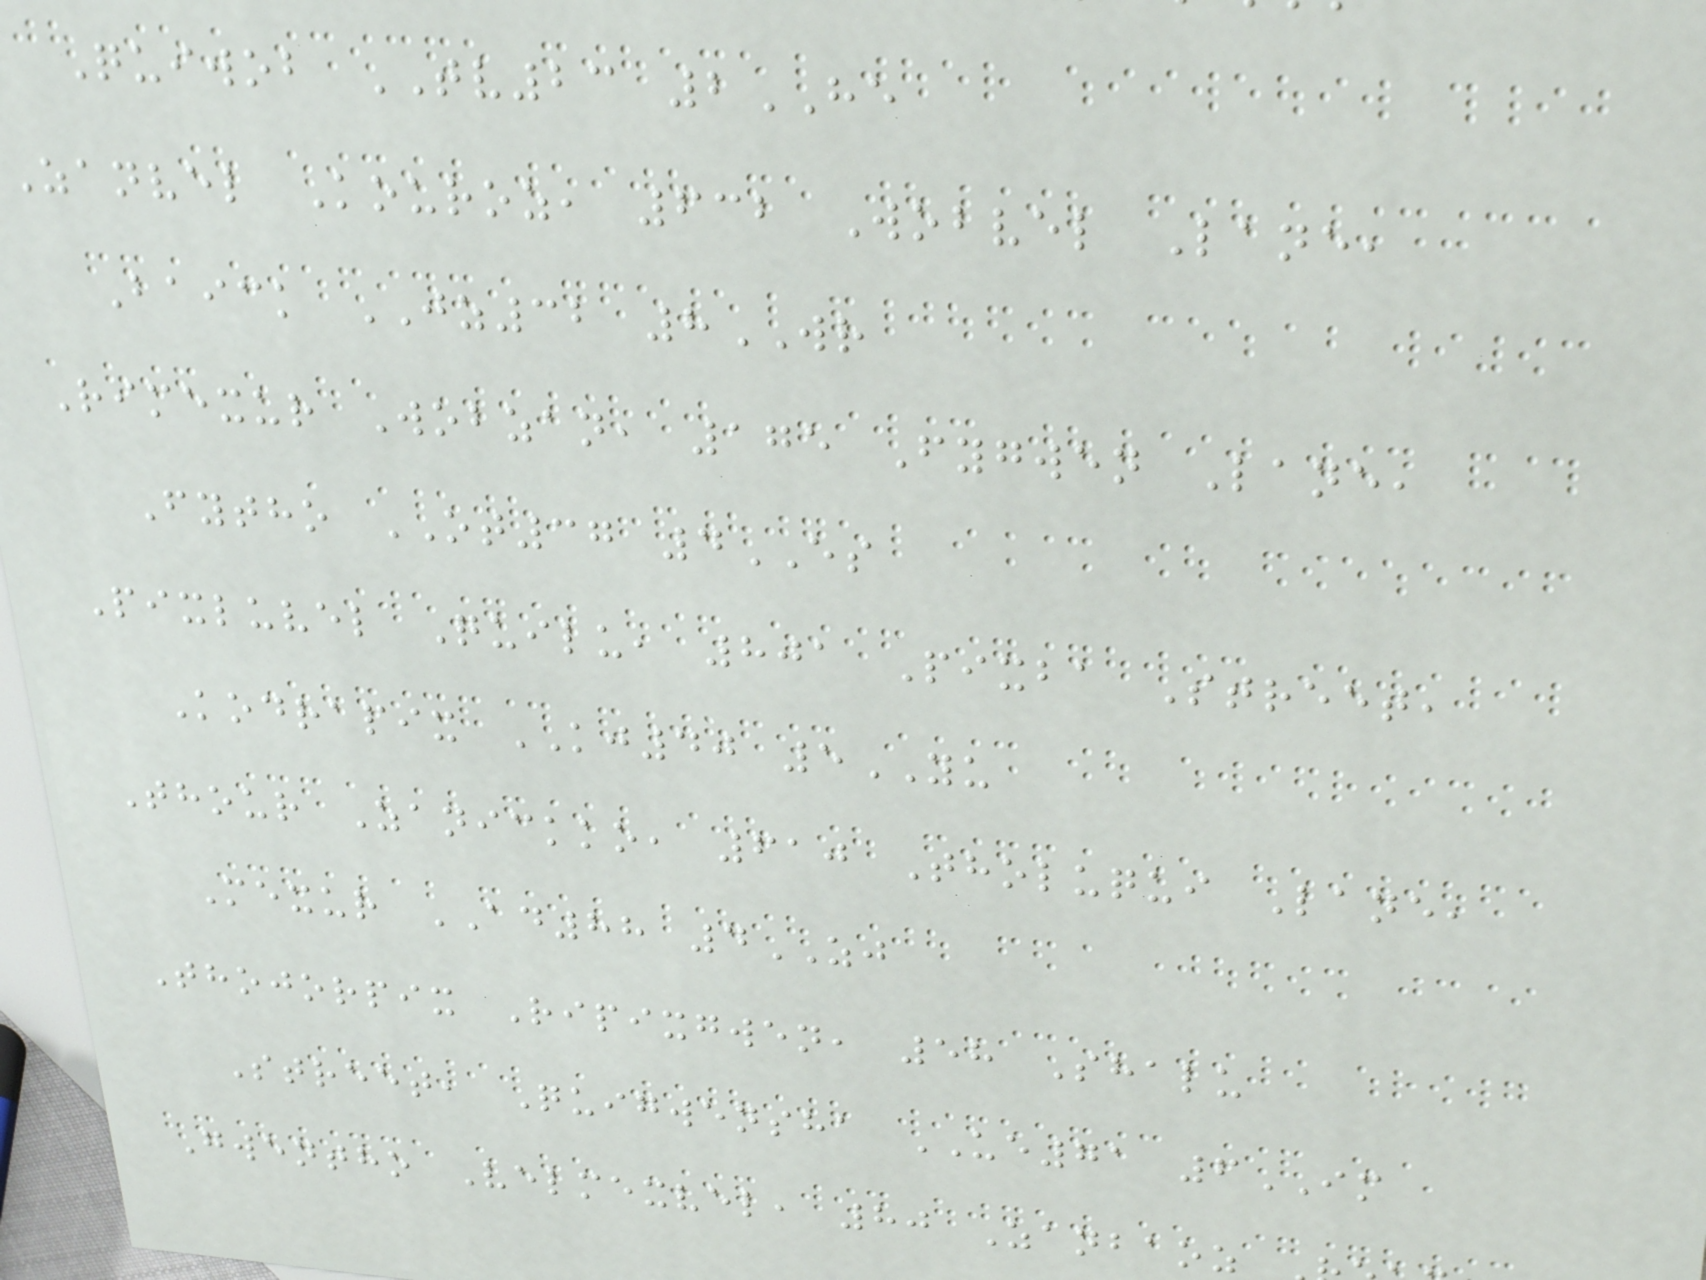Quiwob TV23 2HE
Zanvel Kouroz, 632 Wobvel Lane,
Baick JZ32 8WR
Rimexur Wobzan, 175 Fygwen Lane,
Fytho OT37 4ES
Pixluvel Quilu, 801 Pixba Street,
Kodrapix KJ40 5YU
Thour Zanickko, 610 Tholuqui Lane,
Mexur AD88 4ZJ
Thojorpix Ripixgwen, 58 Shalu
Street, Quigwensha UE71 6IM
Gwentho Velmexvel, 80 Zanbaoz
